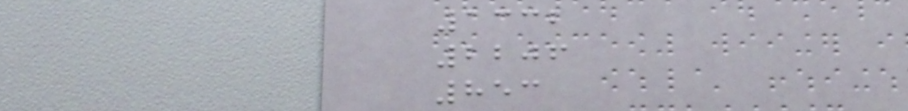1332
2206
853
